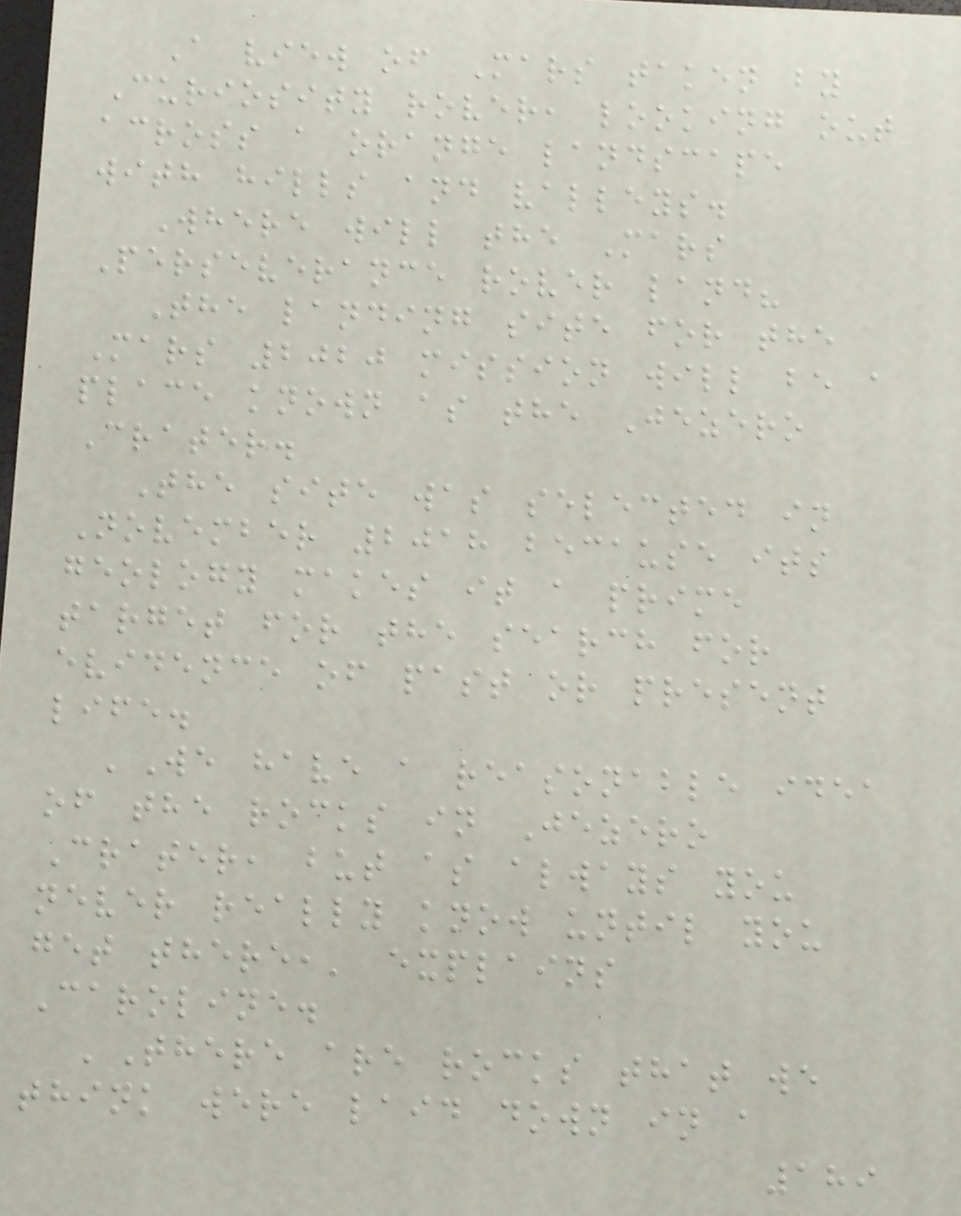A view of Mars taken by
Curiosity rover, looking out
across a orange landscape
with hills and valleys.
Where will the Mars
Perseverance rover land?
The landing site for the
Mars 2020 mission will be a
place known as the Jezero
Crater.
The site was selected in
November 2018 because its
geology makes it a prime
target for the search for
evidence of past or present
life.
'We have a reasonable idea
of the rocks in Jezero
Crater, but as always you
never really know until you
get there,' explains
Caroline.
'There are rocks that we
think were laid down in a
189
